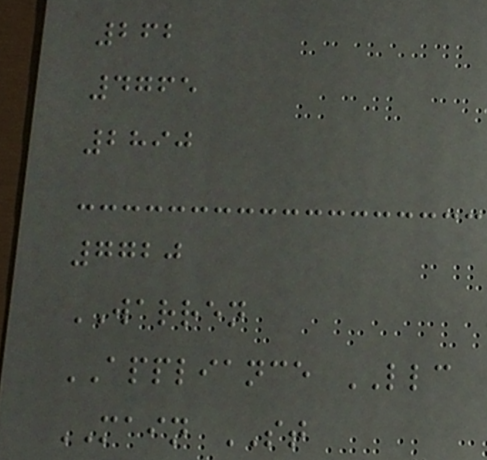262
4765
2890
7720
WARREN
APPLIANCE LLC
MAIN ST
